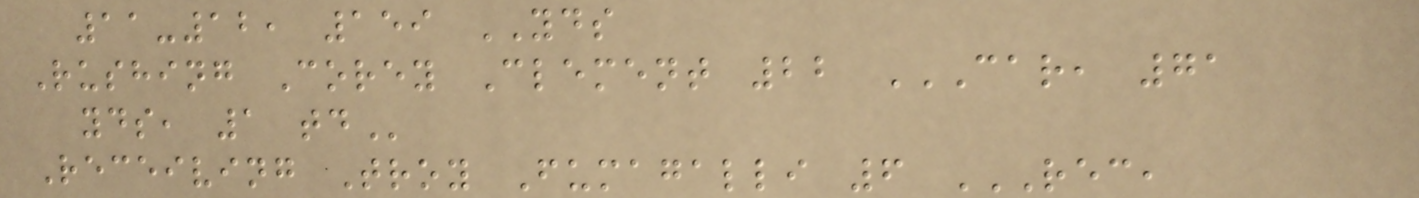11-12, 159 YDS
Rushing Corey Clement 22 CAR, 71
YDS, 1 TD
Receiving Troy Fumagalli 6 REC,
